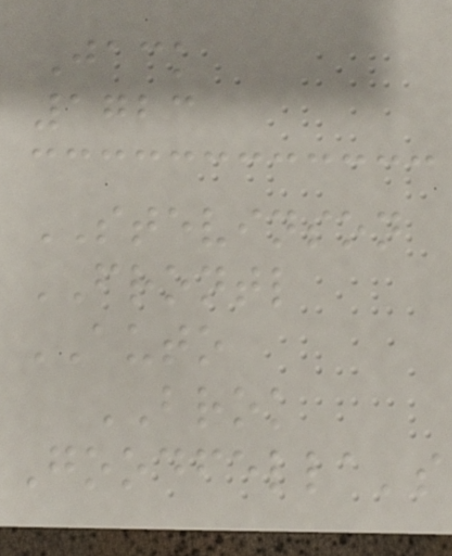Jack
1723
STEVINSON
FRONTL
AUTO
BROK
Goodfella's
